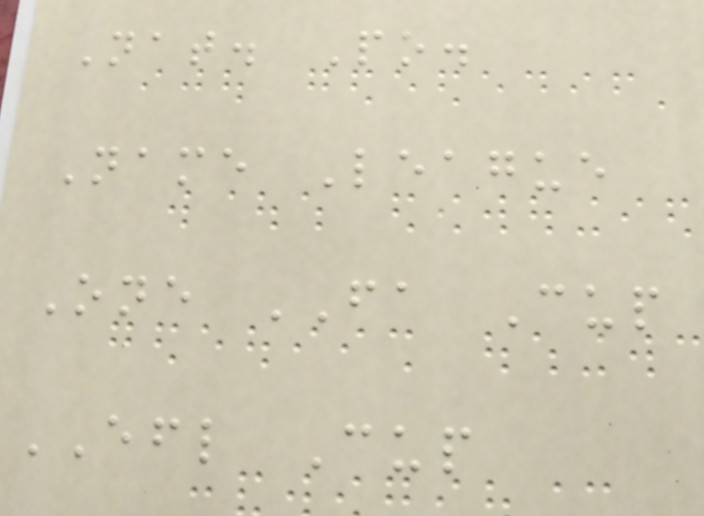Nat. Po.
Name League
One FA Cup
EFL Cup
